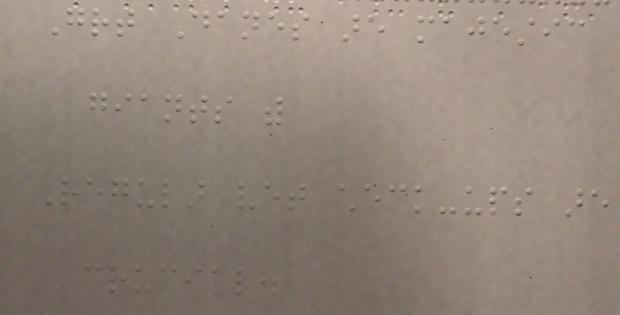Great Danes are majestic
giants with
Regular vet check-ups are
crucial.
